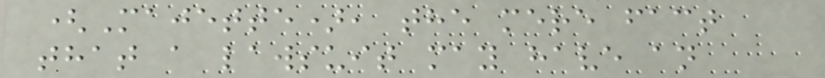(Majette), the mere fact
that a lawsuit may have an
